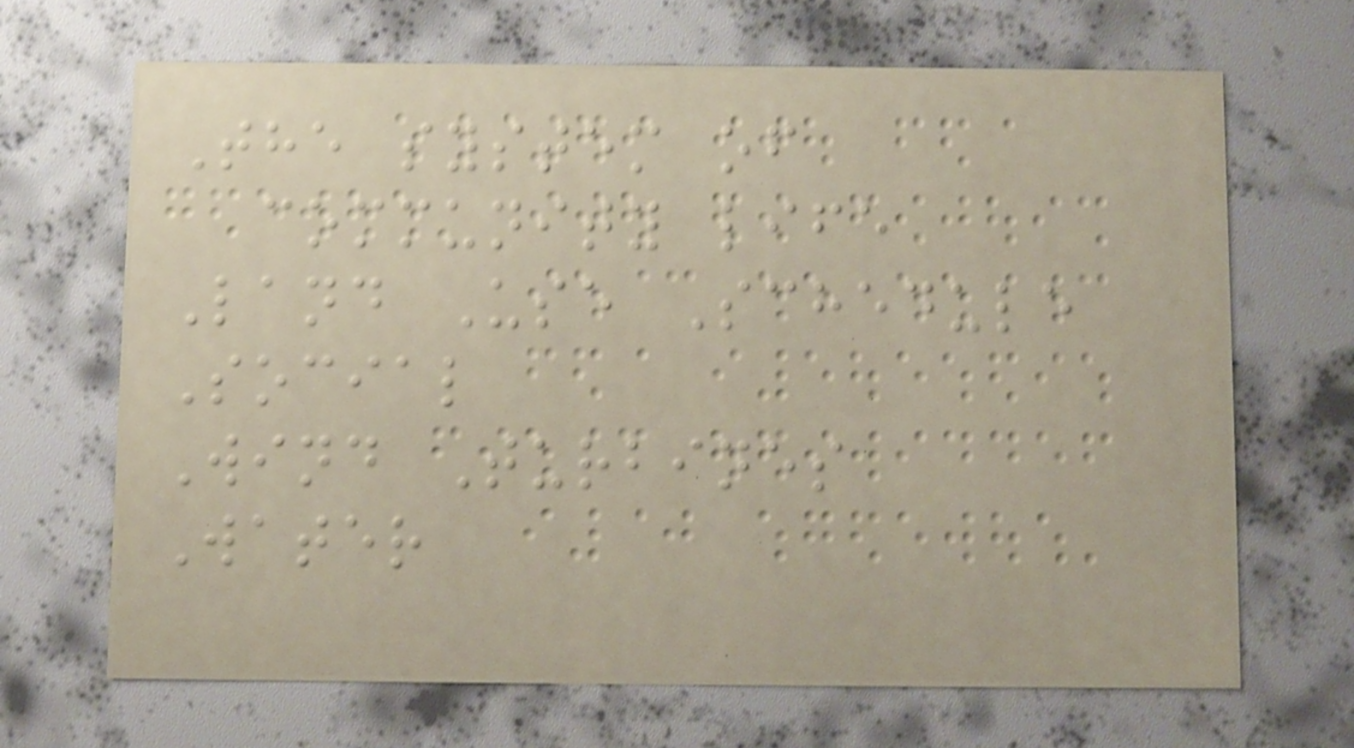The system of
community life
Land Use Schedule
Social
Wind Turbines
Water
